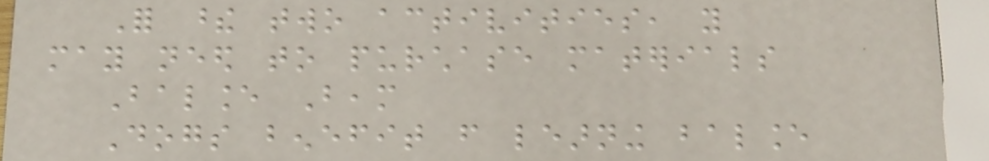For these two activities, you
may need to purchase materials
Balance Beam
Dogs benefit from learning balance
